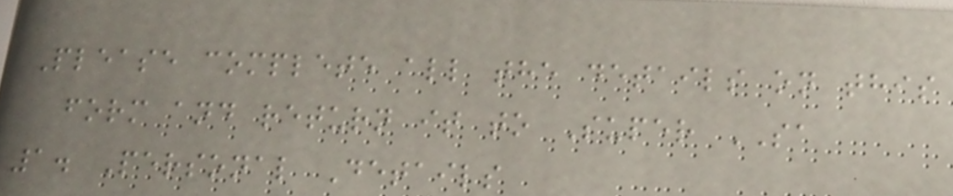Please complete all the details on this
form and return it to Super SA
1. Personal Details
